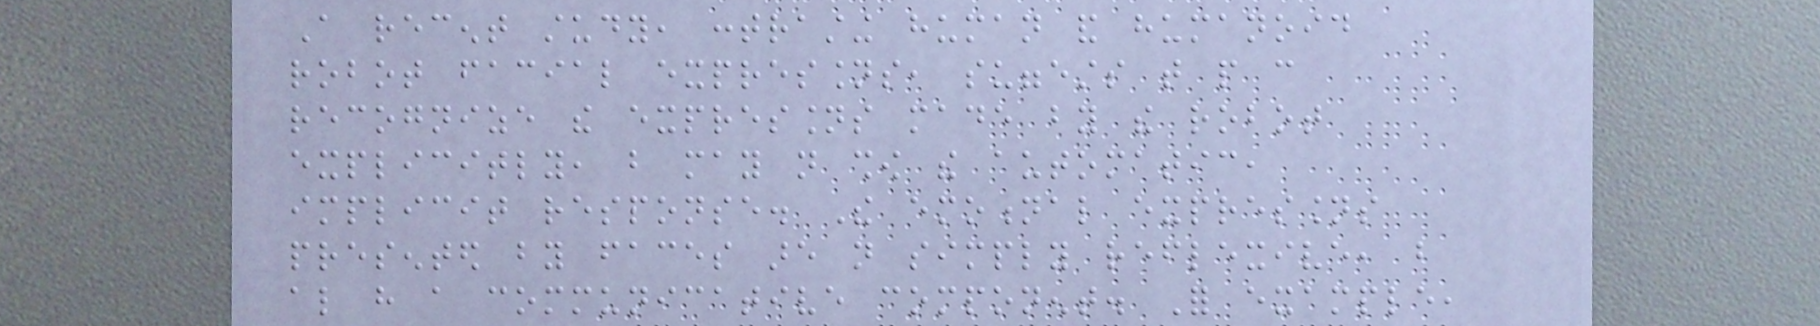A recent study, contrasting human and humanoid
robot facial expressions, suggests that people can
recognize the expressions made by the robot
explicitly, but may not show the automatic,
implicit response. The emotional expressions
presented by faces are not simply reflexive, but
also have a communicative component. For example,
